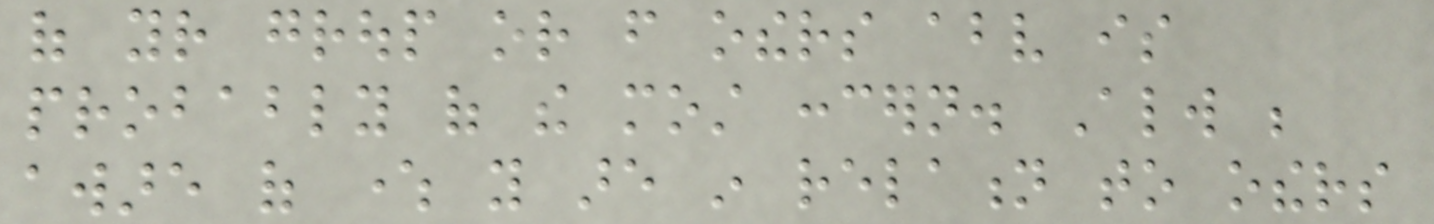of your group or from others above is
probably of the most concern. Always be
aware of where you are in relation to others
